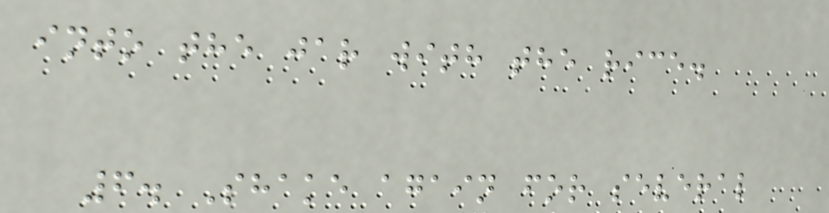into the jar with the rice.
6. Shake again for several
